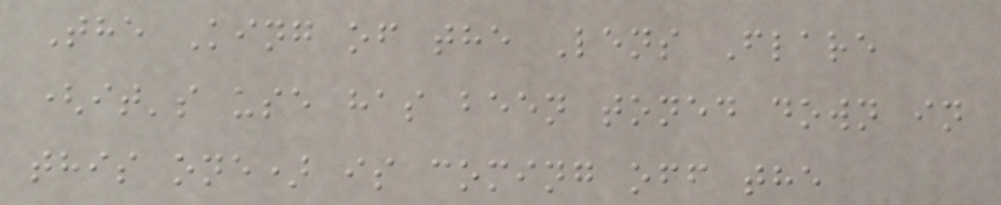The King of the Lens Flare
(it's use has been toned down in
this one) is coming off the
